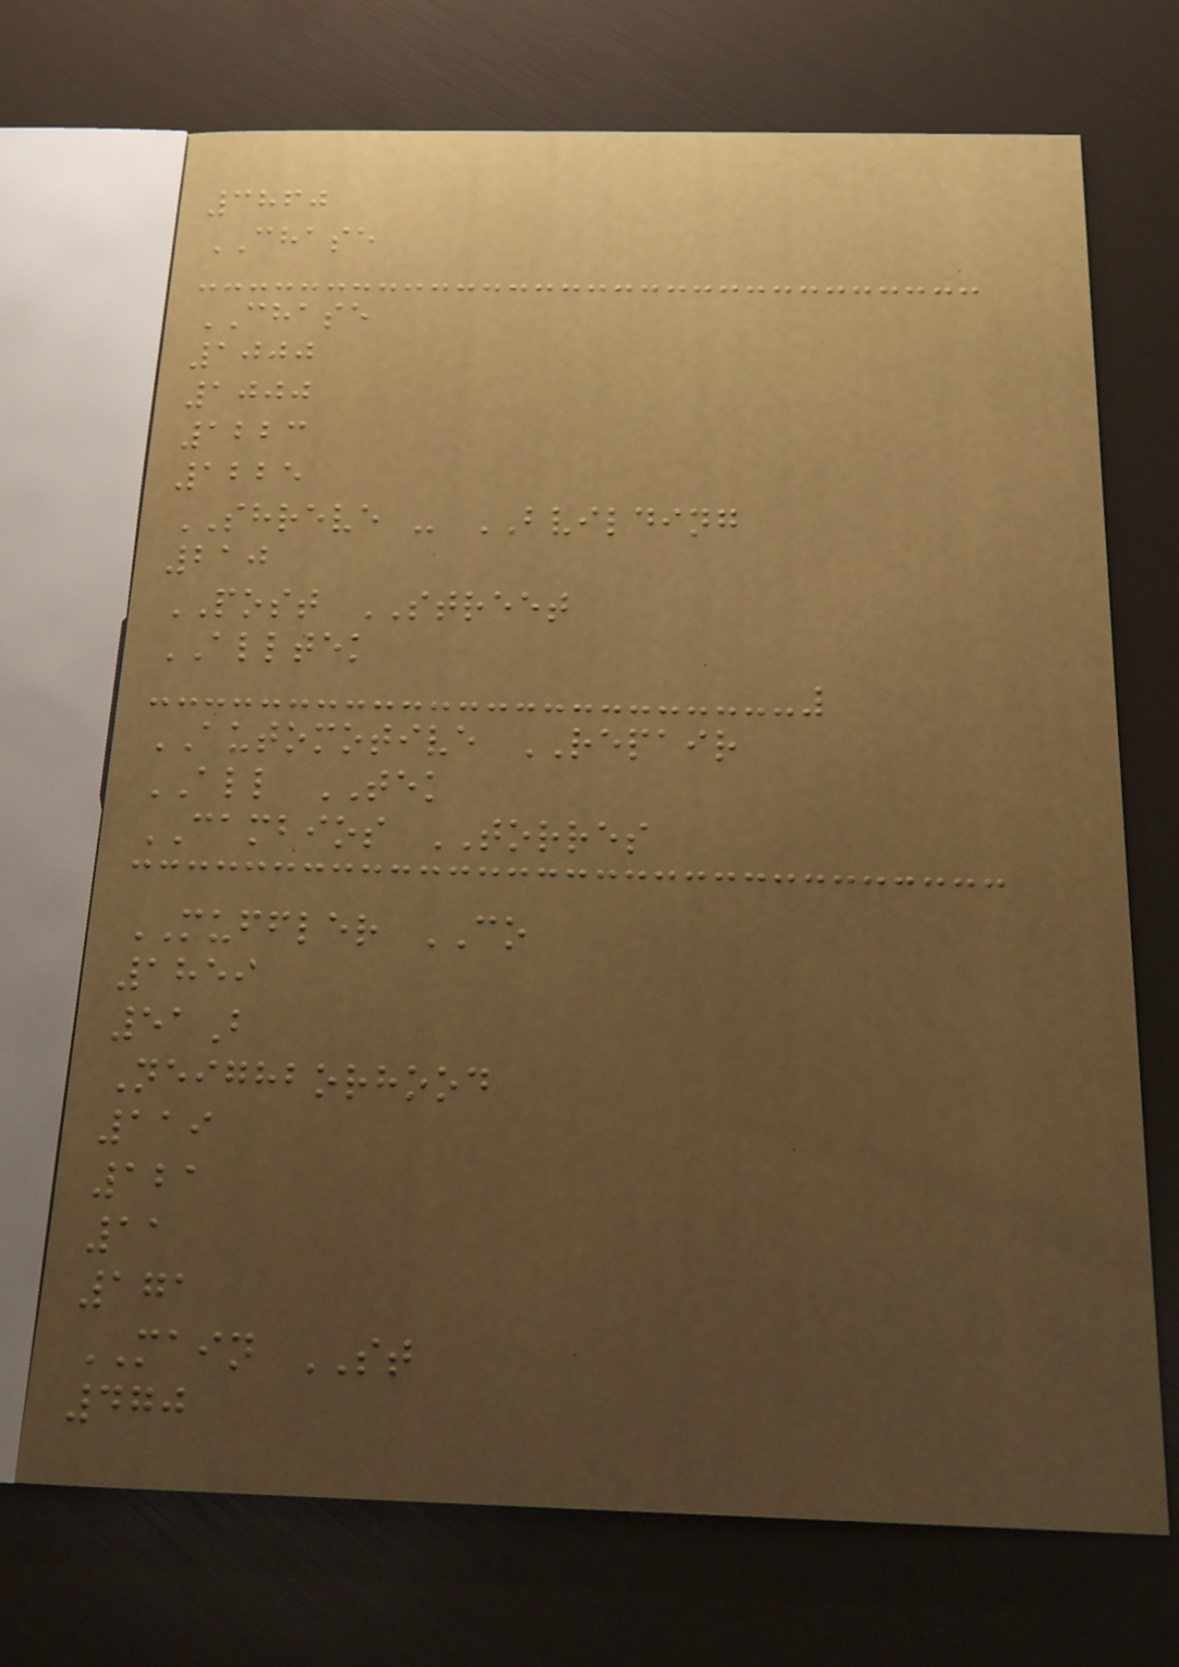3860
CHASE
CHASE
1000
1000
1223
1225
SHREVE - BVILDING
210
POST STREET
ALLTEK
AUTOMOTIVE REPAIR
ALL TEK
CAMBIOS TORRES
MUFFLER CO
1859
51B
Neighborhood
119
121
11
171
MAIN ST
470
